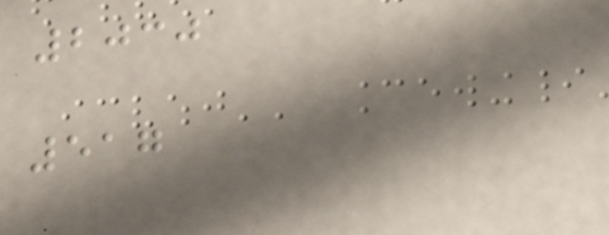2030
517
